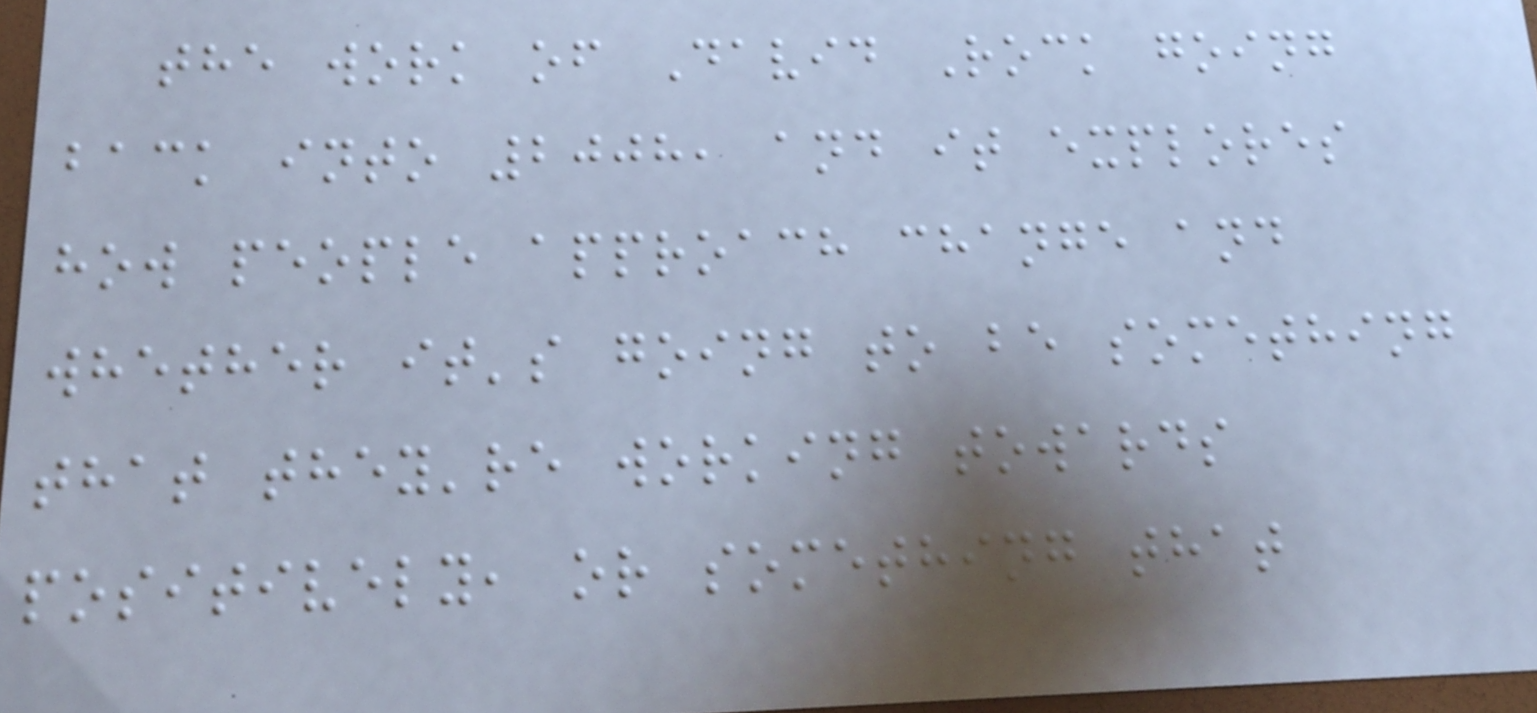the work of David Rock going
back into 2008, and it explores
how people approach change and
whether it's going to be something
that they're working towards
positively, or something that
